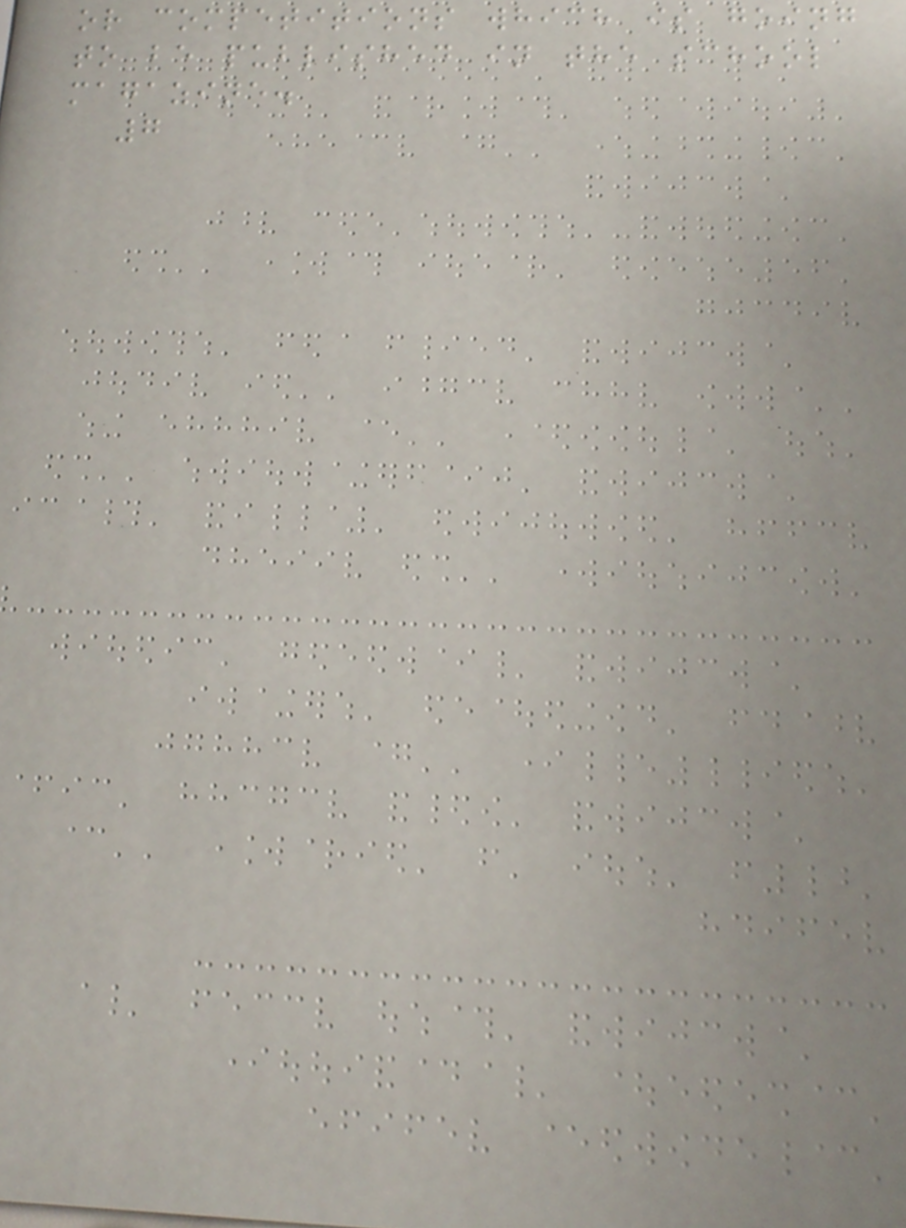or competitions which is going
to be published in the school
magazine.
7
